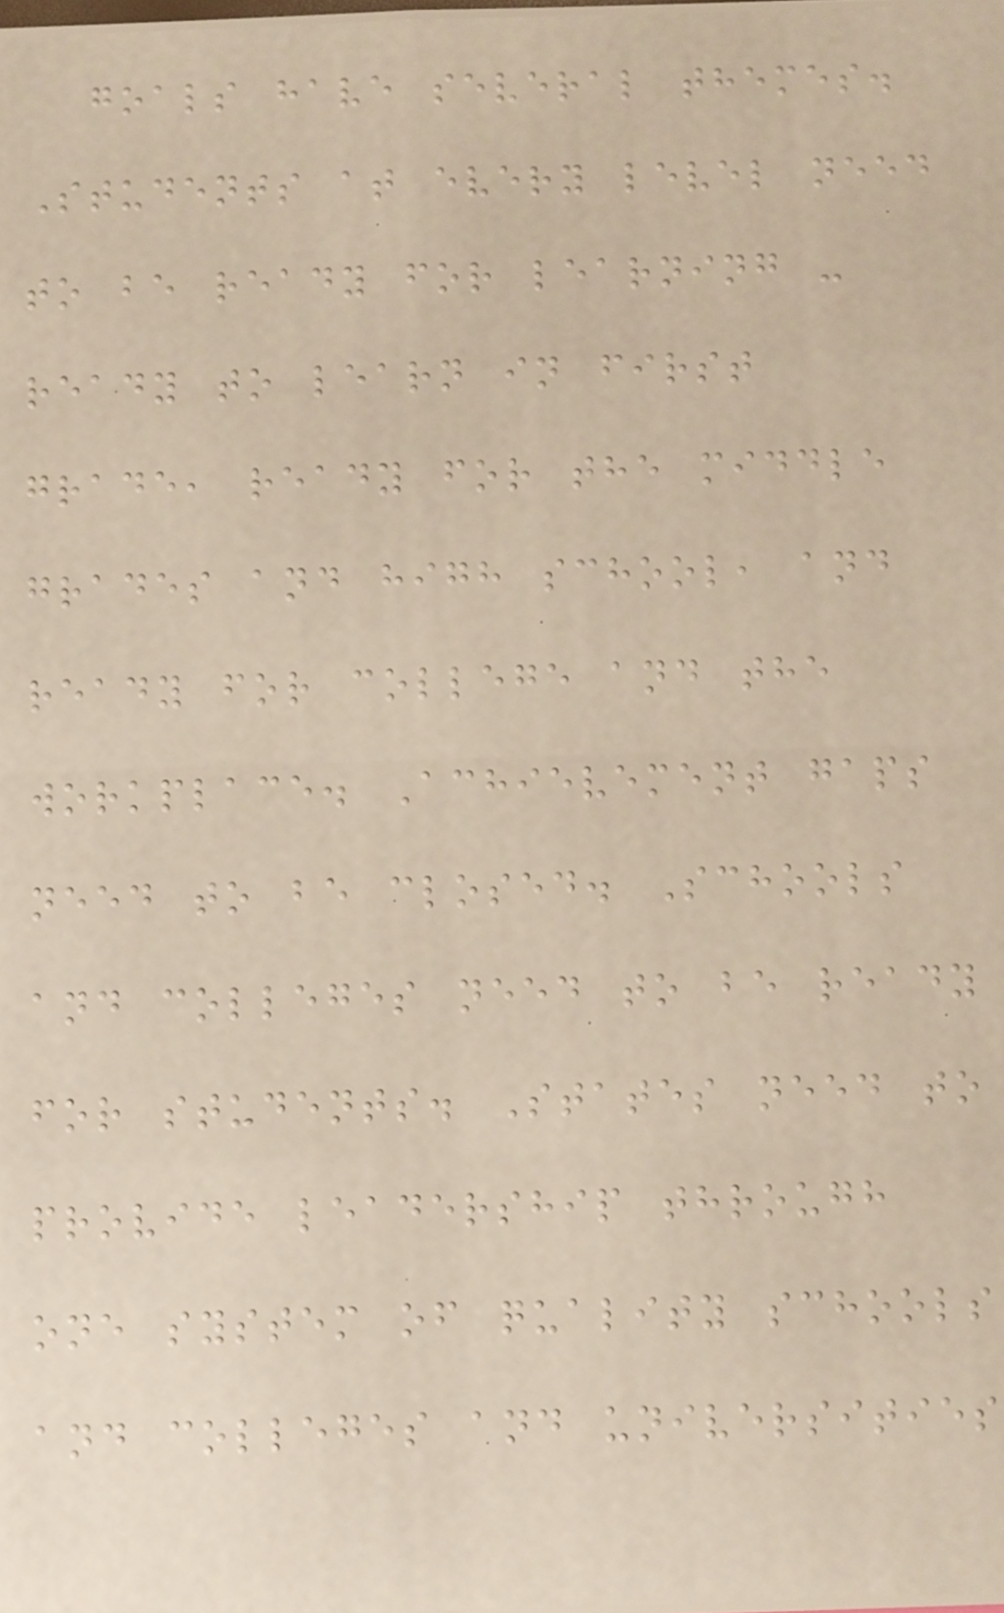goals have several themes.
Students at every level need
to be ready for learning -
ready to learn in first
grade, ready for the middle
grades and high school, and
ready for college and the
workplace. Achievement gaps
need to be closed. Schools
and colleges need to be ready
for students. States need to
provide leadership through
one system of quality schools
and colleges and universities
